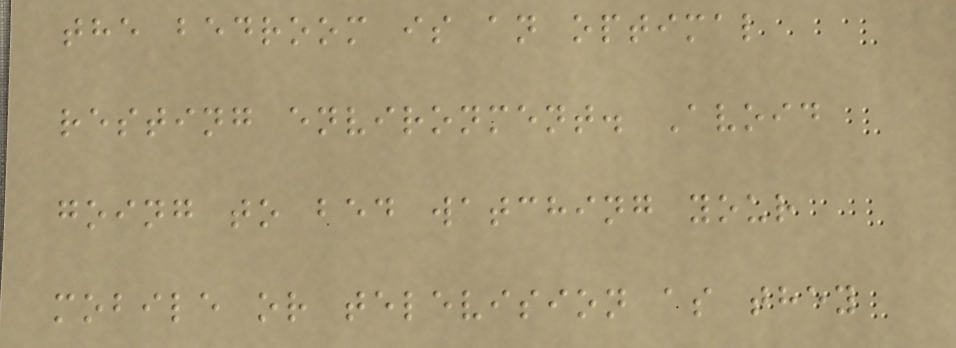the bedroom is an optimal
resting environment. Avoid
going to bed watching your
mobile or television as they
